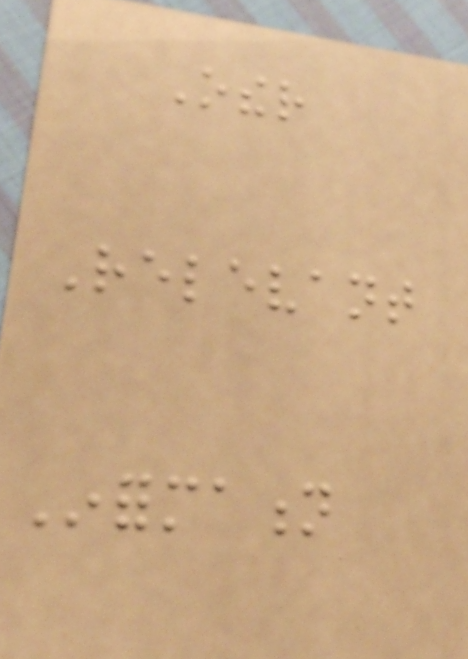Other
Relevant
Information
